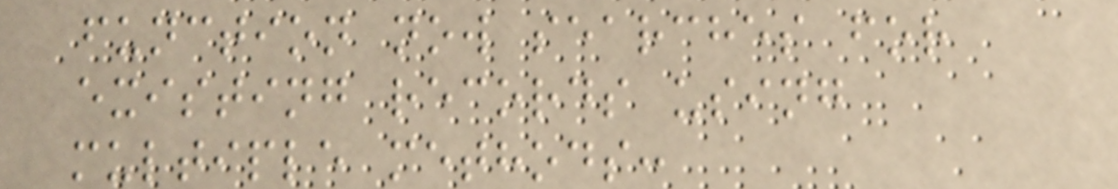function now searches for
existing records using
multiple methods:
